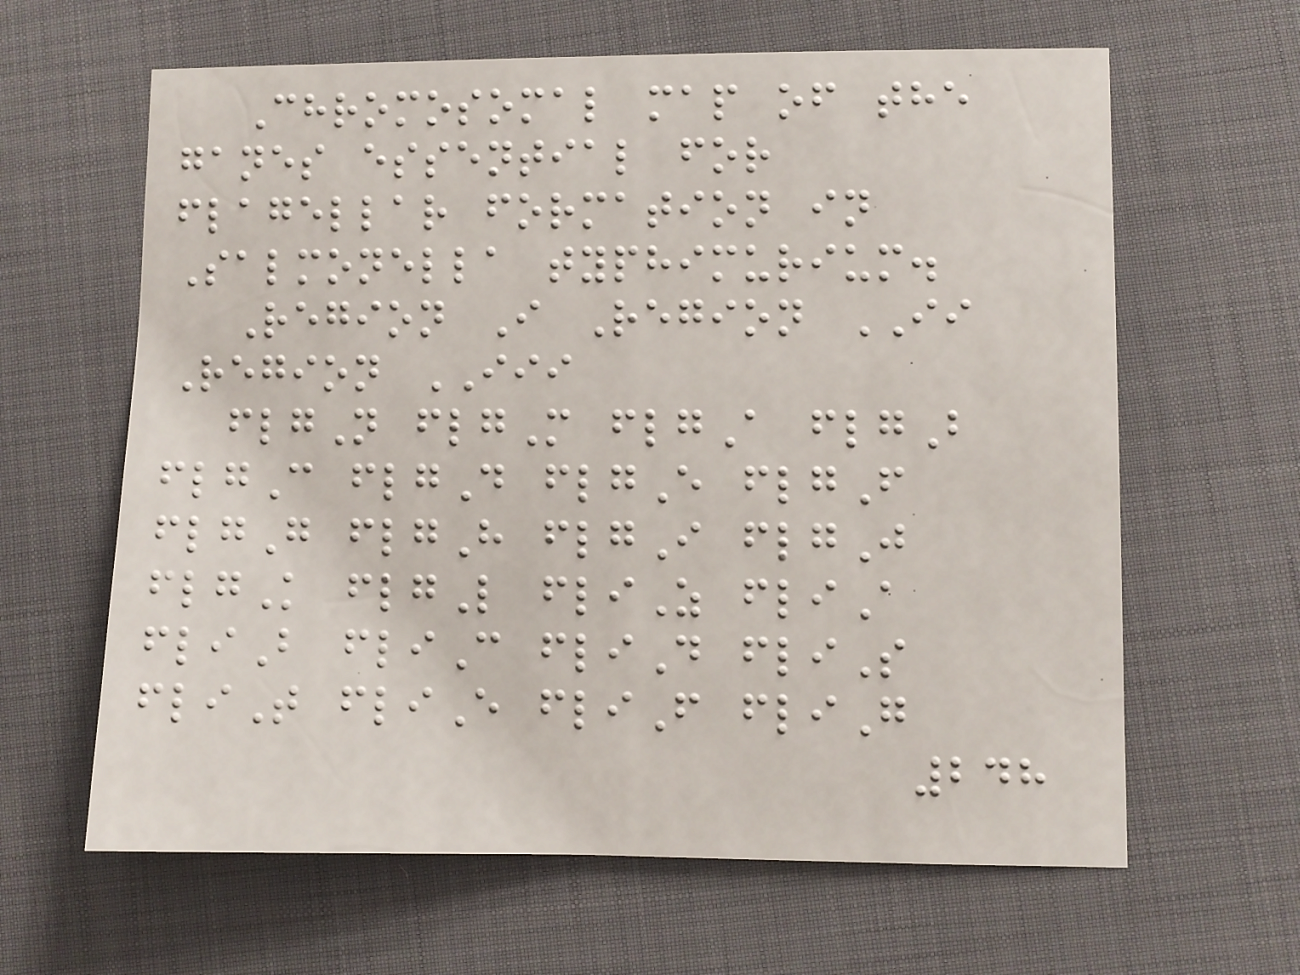Chromosomal map of the
ganes essential for
flagellar formation in
Salmonella typhimurium.
Region I Region II
Region III
flgN flgM flgA flgB
flgC flgD flgE flgF
flgG flgH flgI flgJ
flgK flgL fliZ fliA
fliB fliC fliD fliS
fliT fliE fliF fliG
248
